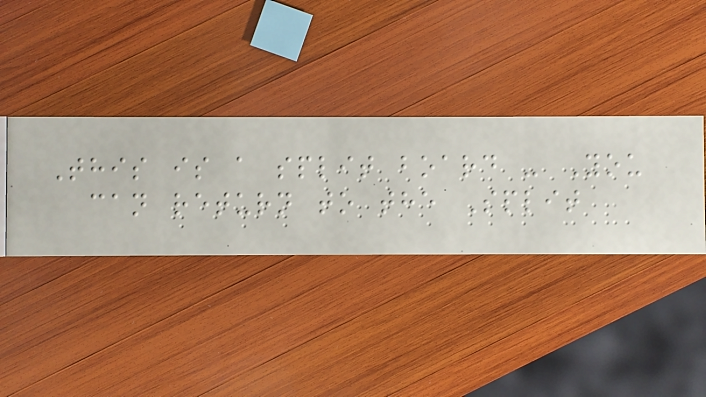This is a split board - You
can return to the Split
